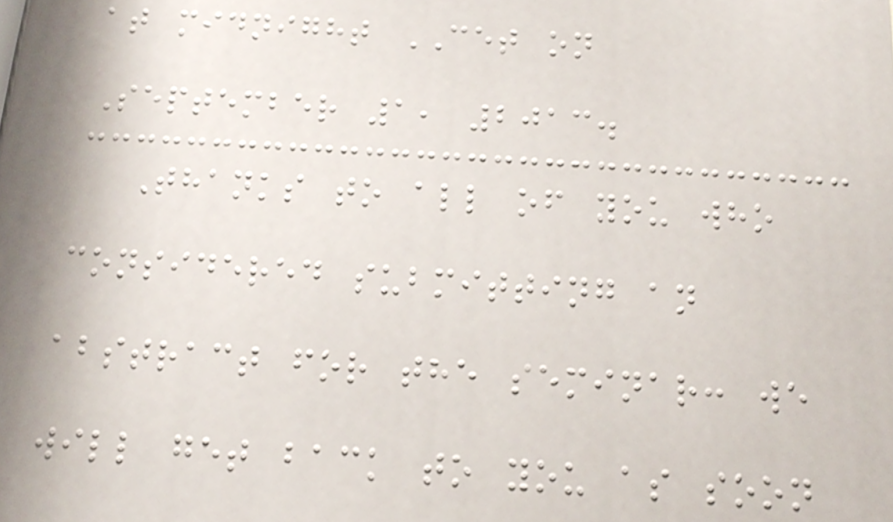at midnight CET on
September 1, 2013.
Thanks to all of you who
considered submitting an
abstract for the seminar: we
will get back to you as soon
